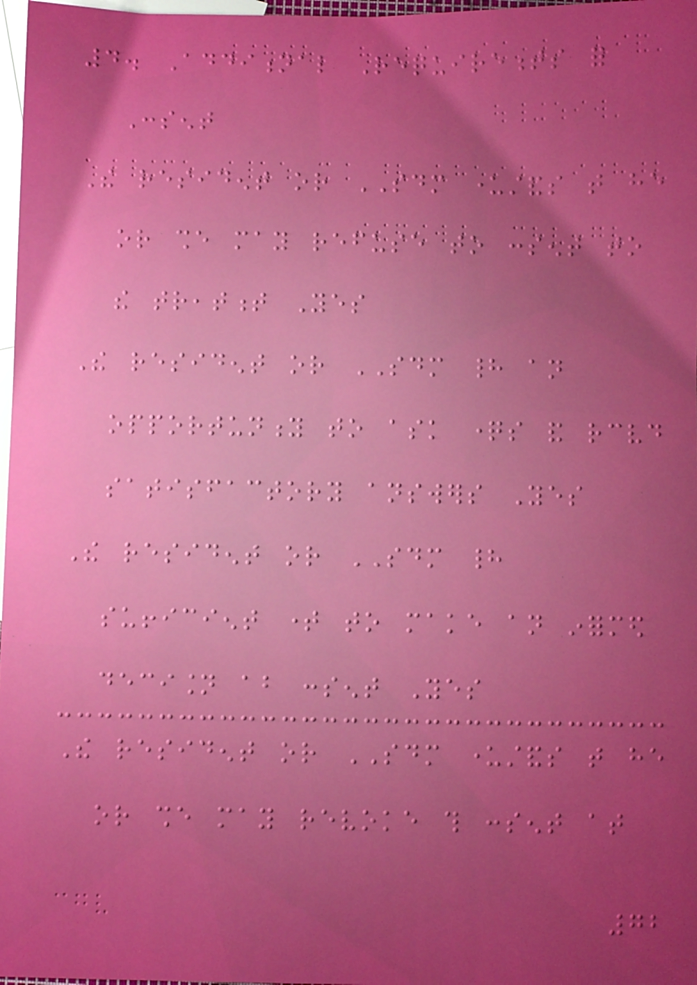4. Additional Requirements for
Consent
The resident or SDM understands that he
or she may refuse to consent to
the treatment Yes
The resident or SDM had an
opportunity to ask questions and received
satisfactory answers Yes
The resident or SDM had
sufficient time to make an informed
decision about consent Yes
The resident or SDM understands that he
or she may revoke this consent at
72
